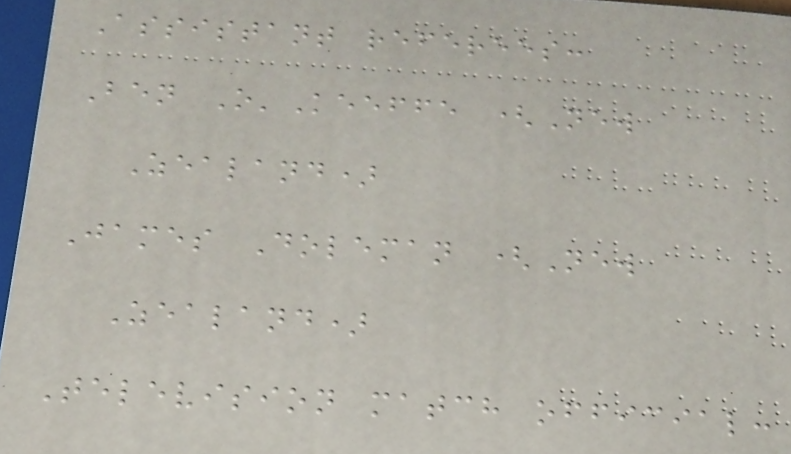Assistant referees:
Ben O'Keeffe (New
Zealand)
James Doleman (New
Zealand)
Television match official:
